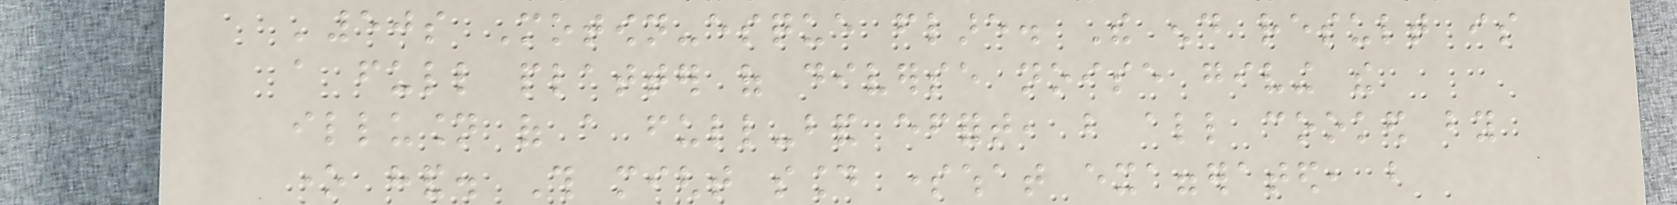'50s Motown-esque flare. The end result is
a full platter of diverse noise giving the
illusion of a full-band effort, but all cooked by
one hand. This might sound somewhat exaggerated, but
